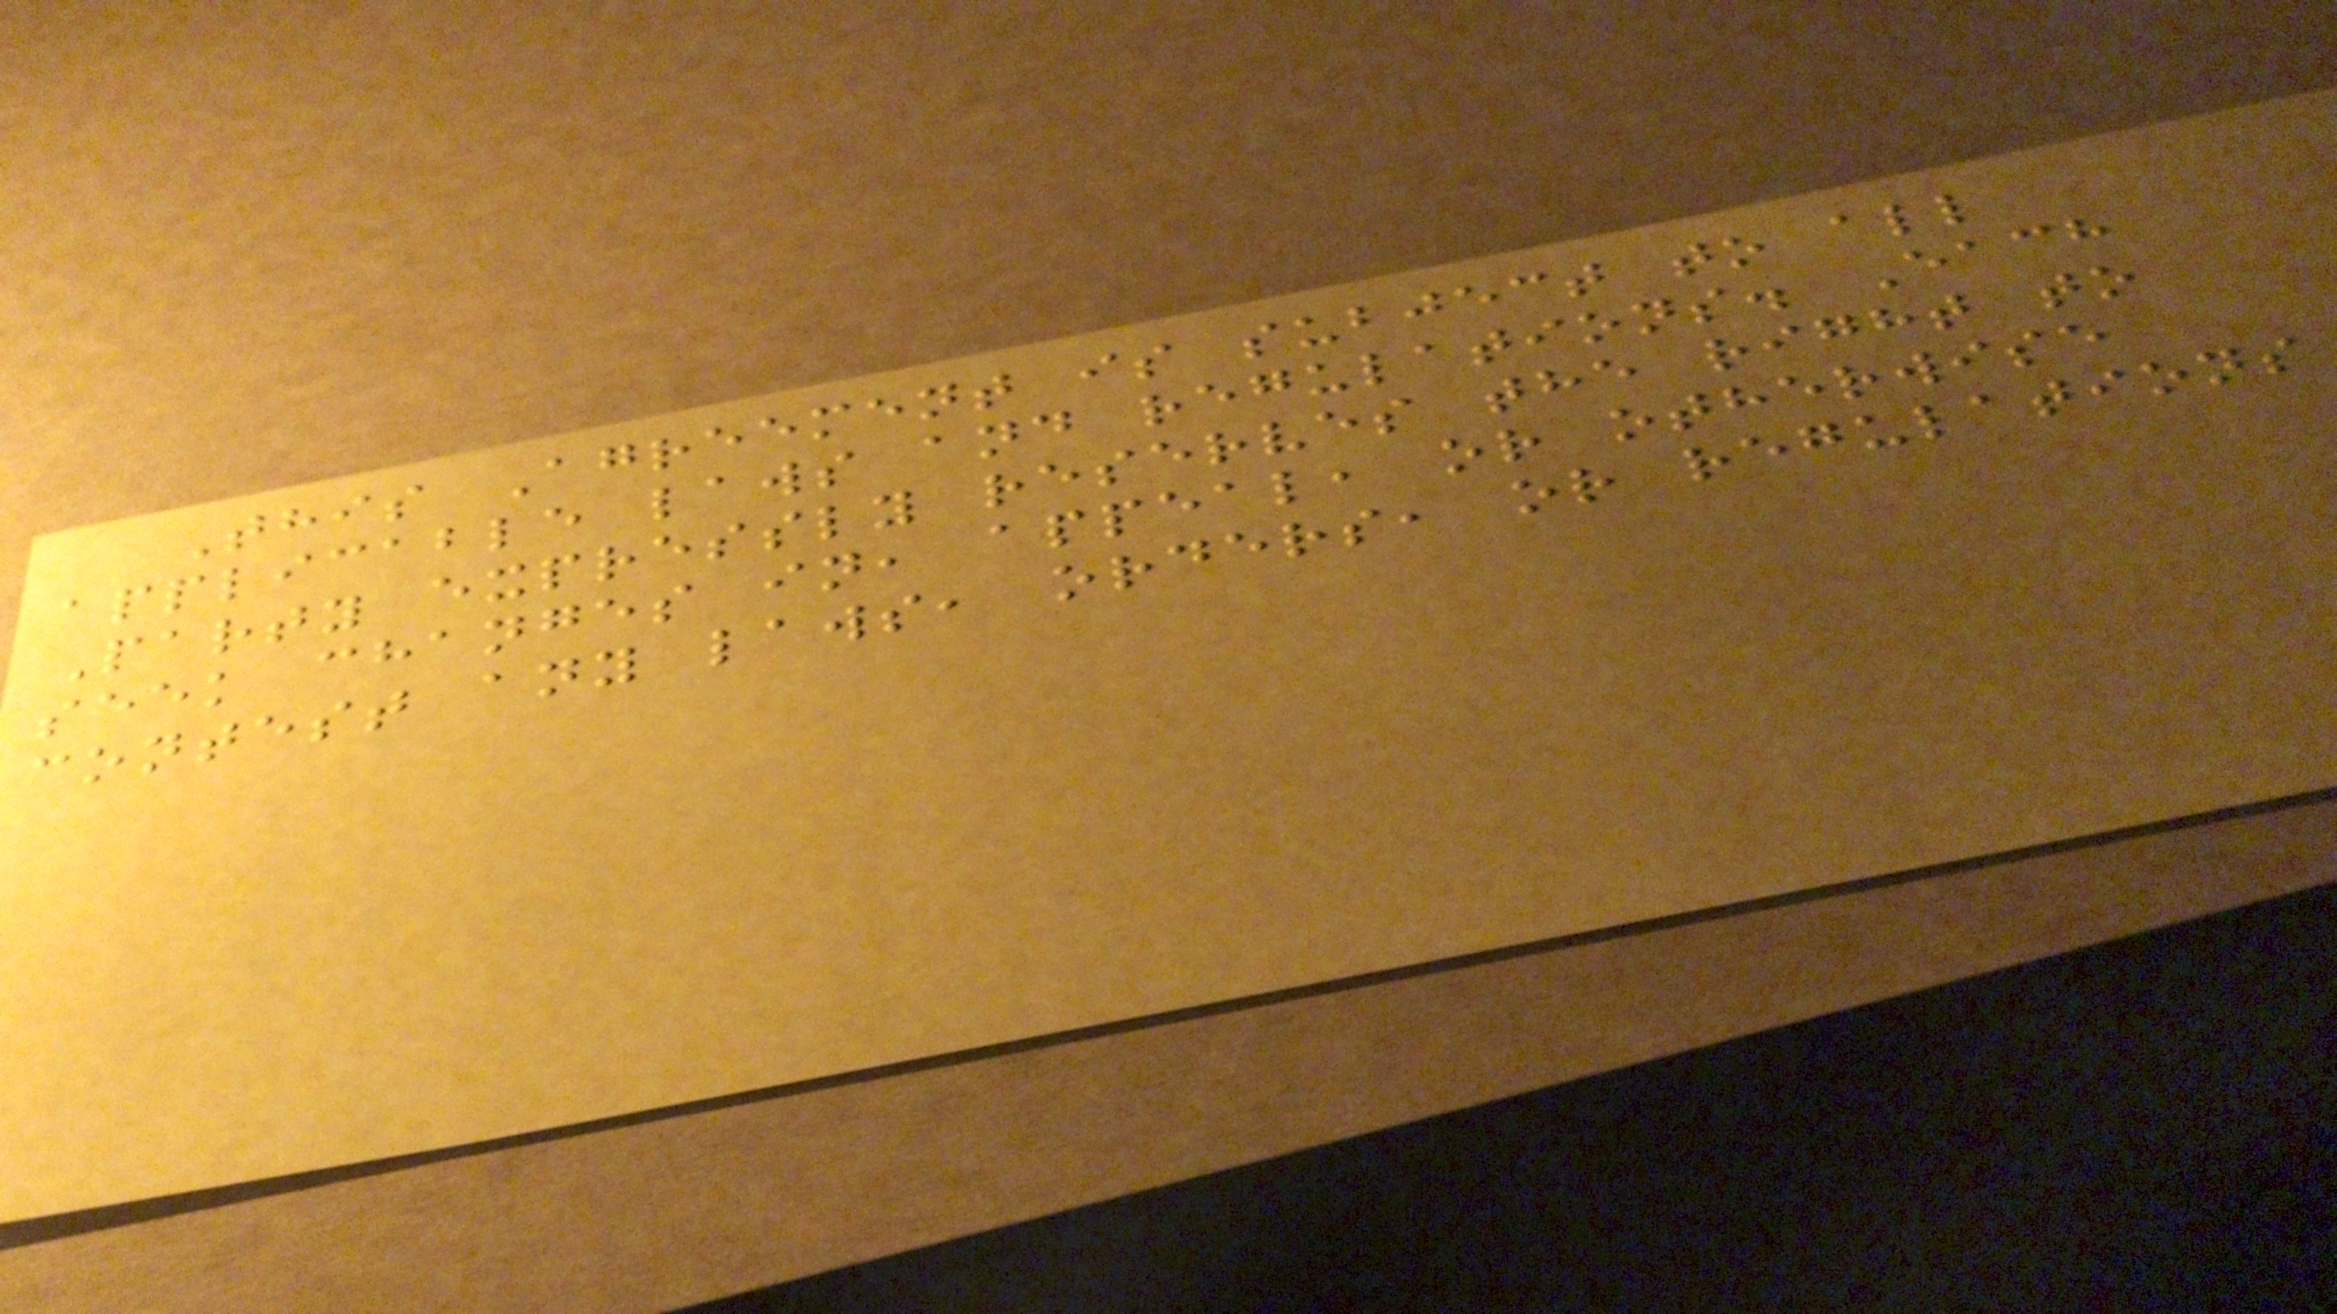This Agreement is subject to all
applicable laws and regulations. Each
Party expressly reserves the right to
seek changes in, appeal, or otherwise
contest any laws, orders, or regulations
